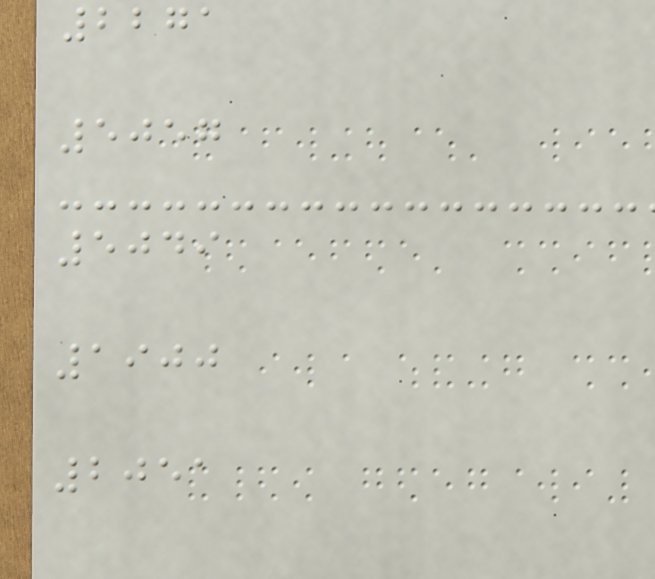2271
5057
5049
1900
2051
